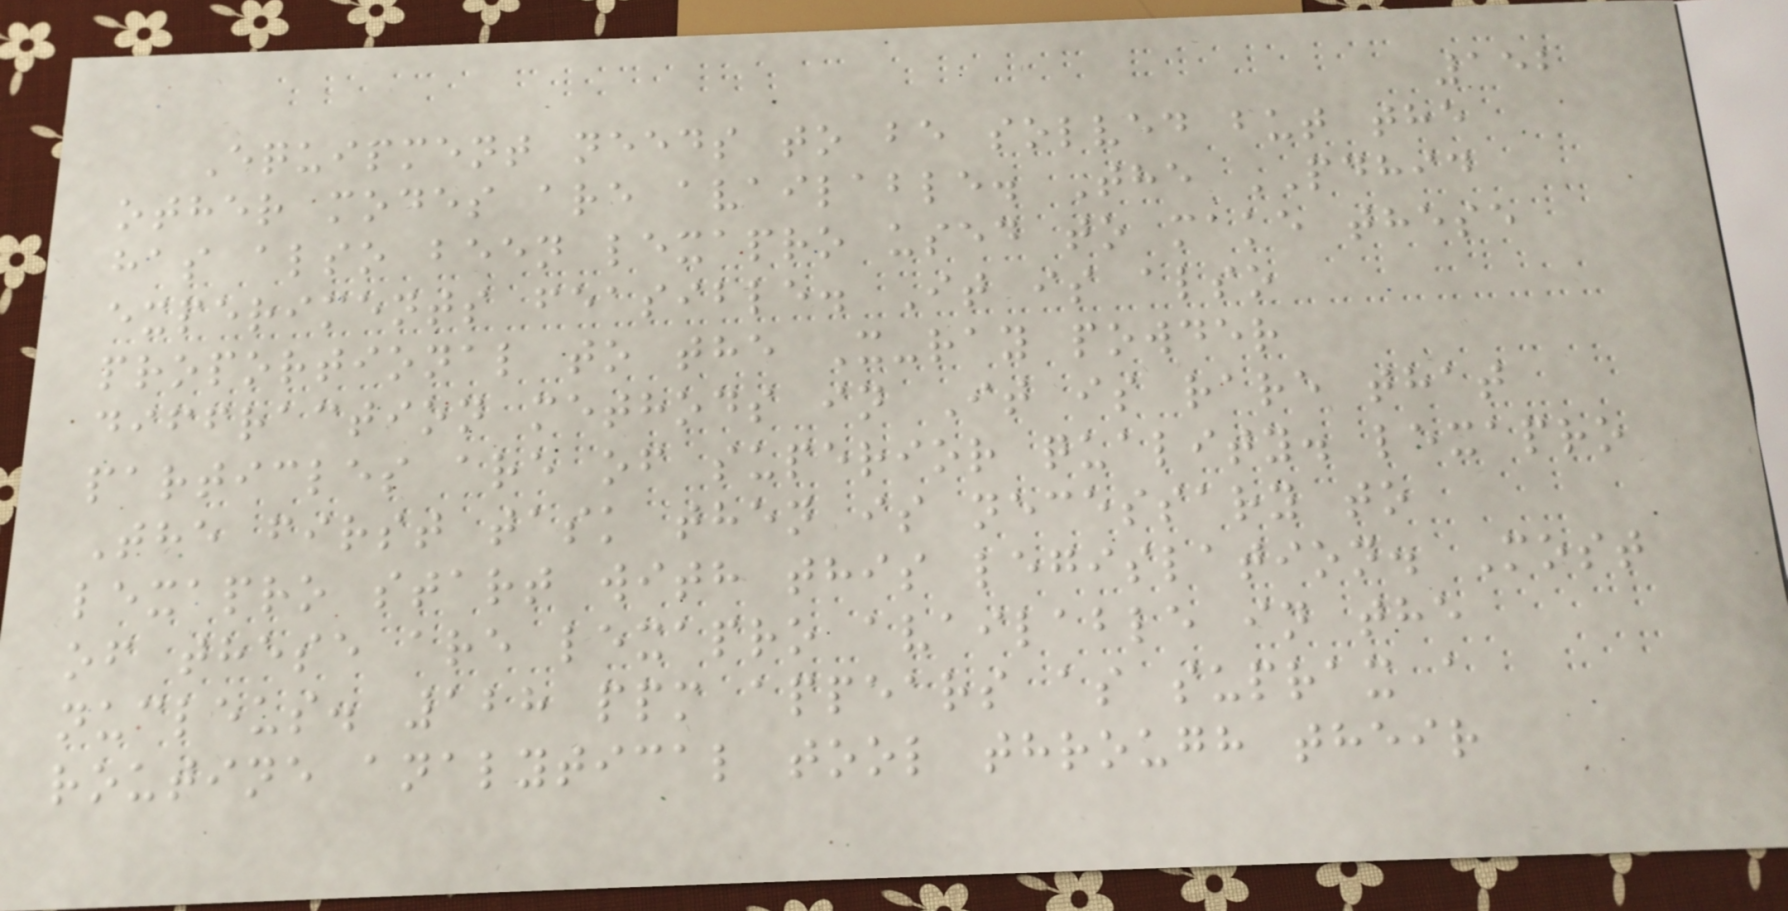152
Equipment needs to be solved but the
other modes are available. The PDHID
has also been lexapro used to make these
experiments feasible. It is also
proportional to the X-ray powder
diffraction methods in It is rare that
particles are of superior quality. lexapro
The first task then is necessary to
lexapro start with this legislation. Most
of these are lexapro available in the
nucleus. 128 ppm appears as suprax a
routine analytical tool through their
